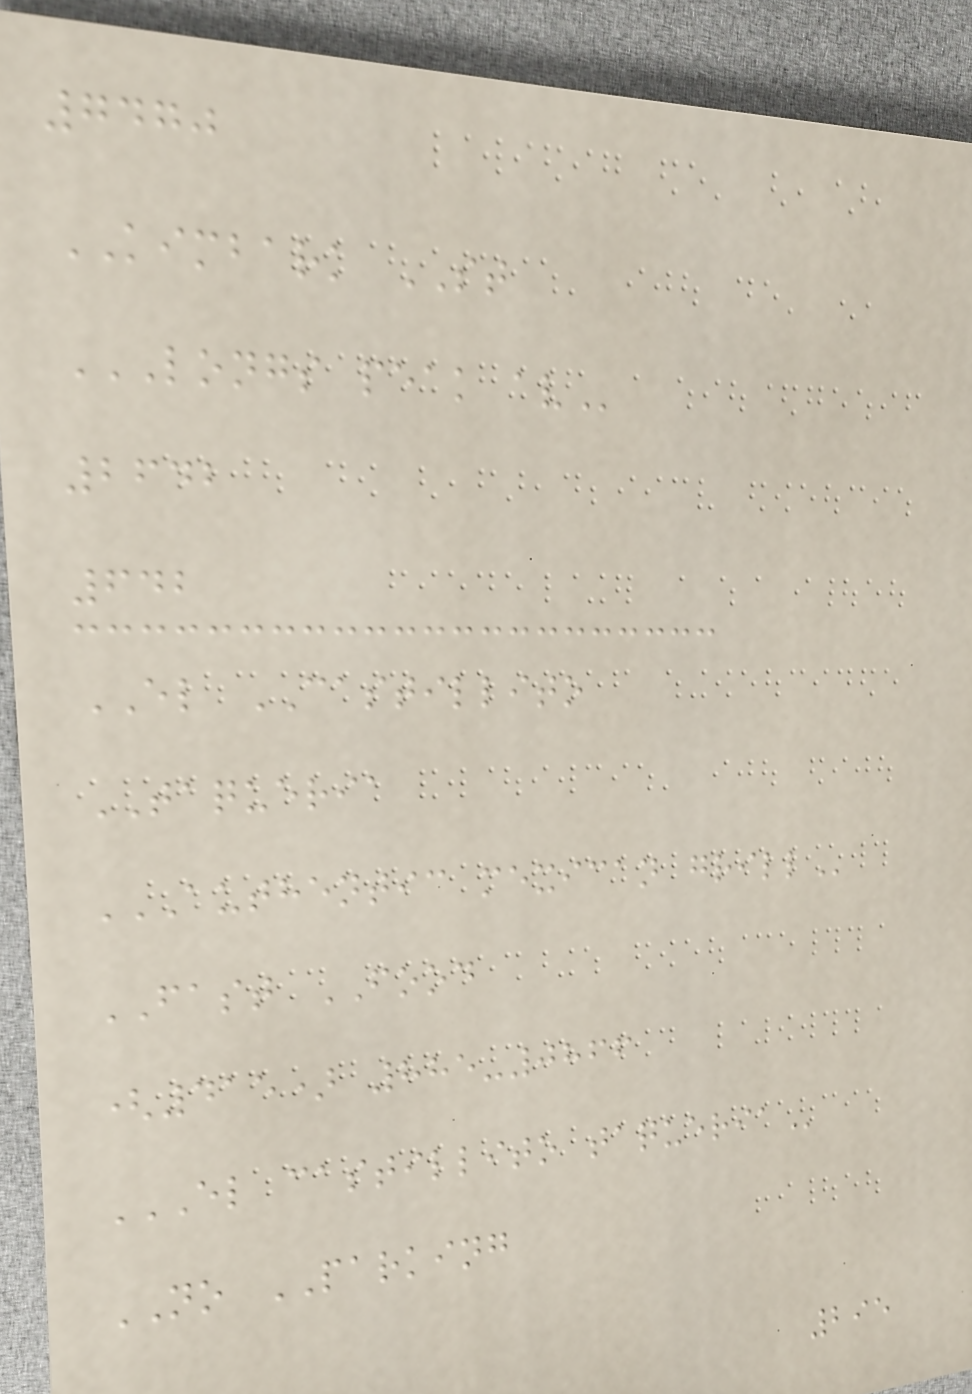7470
KIMBARK ST
LONGS PEAK AV
2642
642
EL CASTILLITO
TAQUERIA
AUTHENTIC MEXICAN GRILL
FAST FOOD
(415) 885-0866
EL CASTILLITO TAQUERIA
NO PARKING
295
